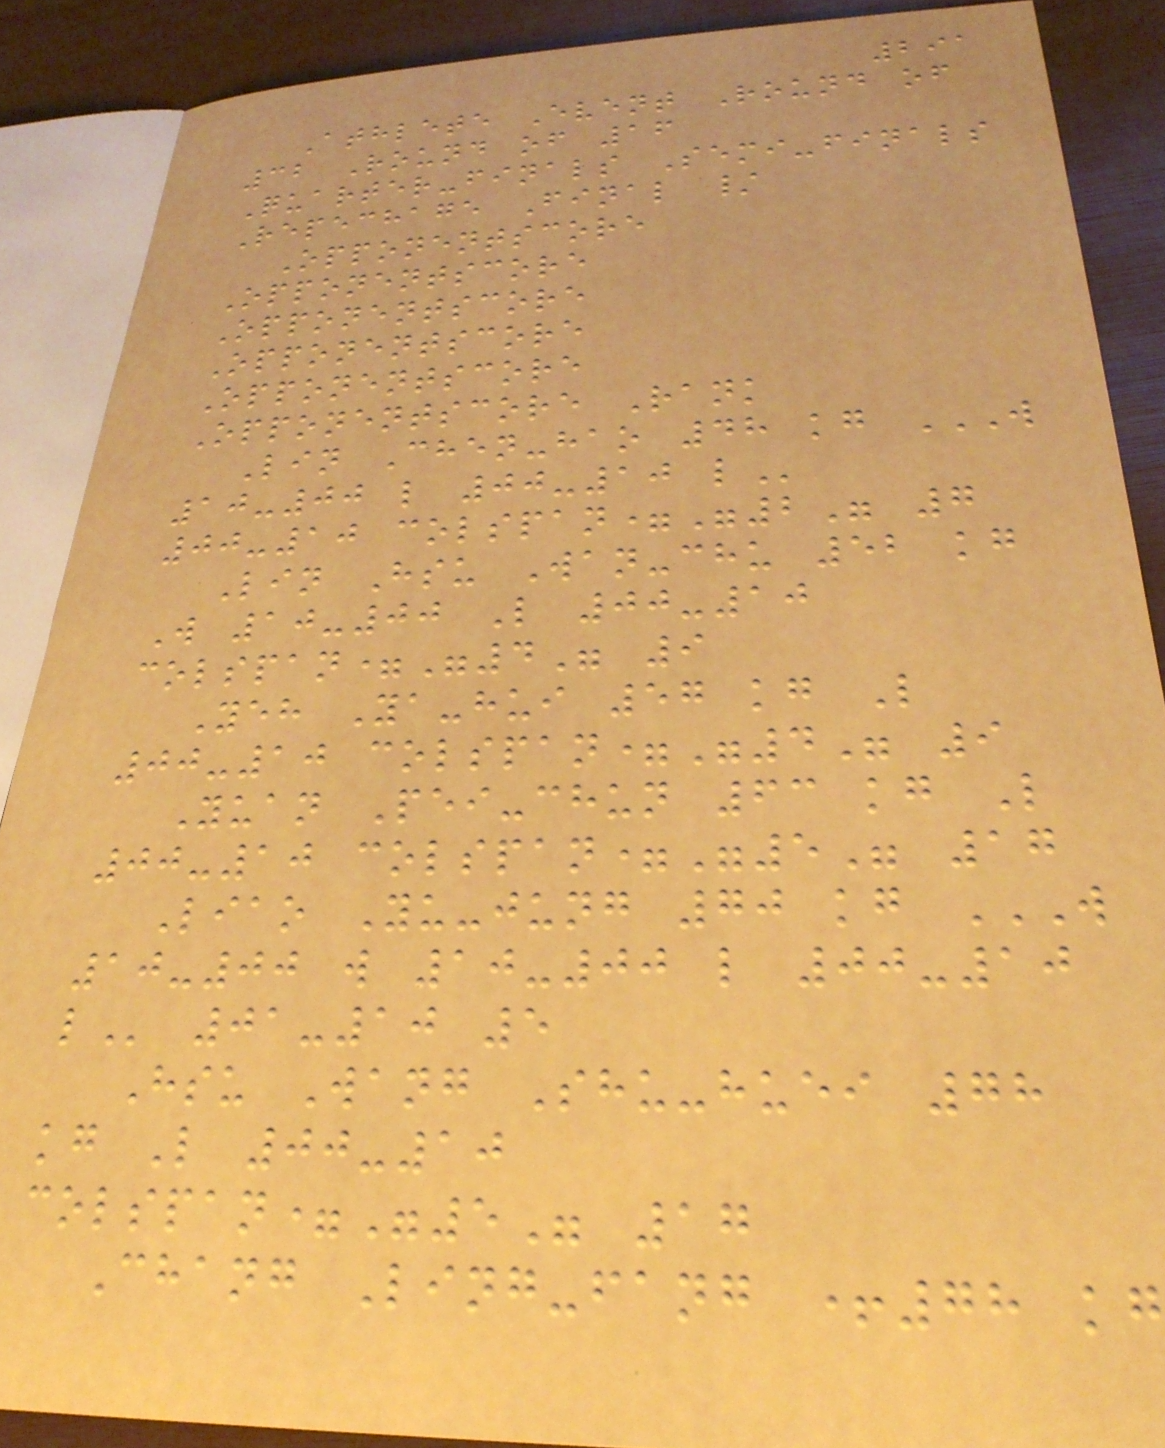291
Athlete Event Round of
32 Round of 16
Quarter-finals Semi-finals
Repechage Final /
Opponentscore
Opponentscore
Opponentscore
Opponentscore
Opponentscore
Opponentscore Rank
Lin Chen-hao 48 kg W
10-00 L 00-10 L
00-10 colspan="2" 7
Lin Hsu Wan-chu 52 kg
W 10-00 L 00-10
colspan="4" 9
Yeh Ya-hui 57 kg L
00-10 colspan="4" 9
Yuan Pei-chun 63 kg L
00-10 colspan="5" 17
Liao Yu-jung 70 kg W
10-00 W 10-00 L 00-10
L 01-10 5
Hsu Wang Shu-huei 78
kg L 00-10
colspan="5" 17
Chang Ling-fang +78 kg
